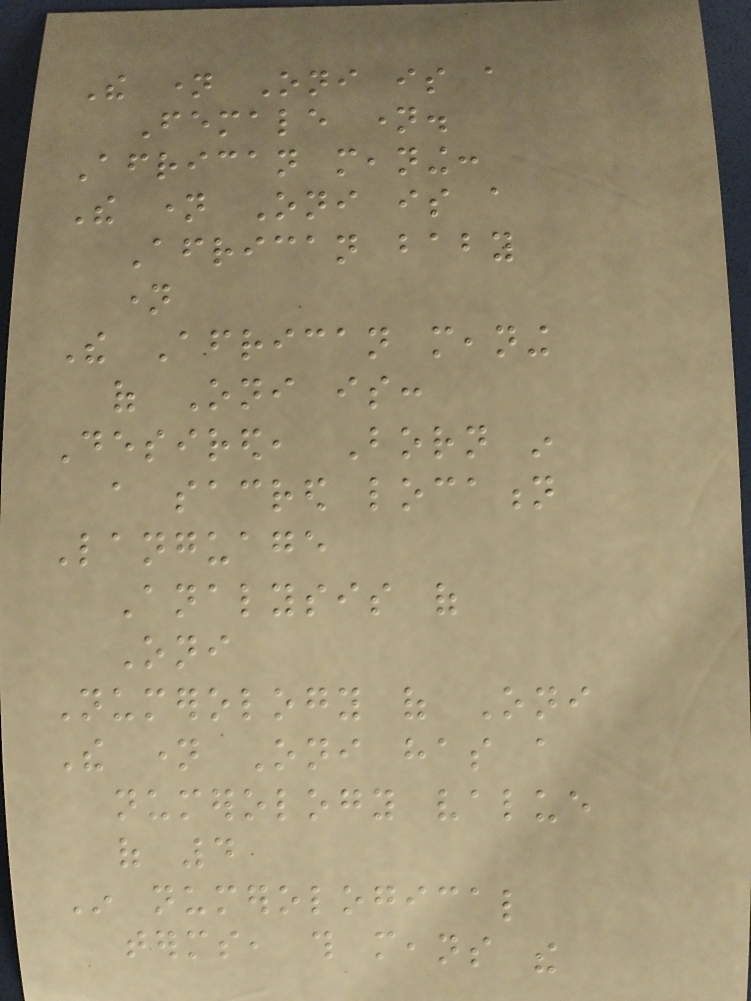The name Oni is a
Female name.
African meaning:
The name Oni is a
African baby
name
The African meaning
of Oni is:
Desired, Born in
a sacred location
Language
Analysis of
Oni
Numerology of Oni
The name Oni has a
numerology value
of 4
In numerological
terms, this means the
